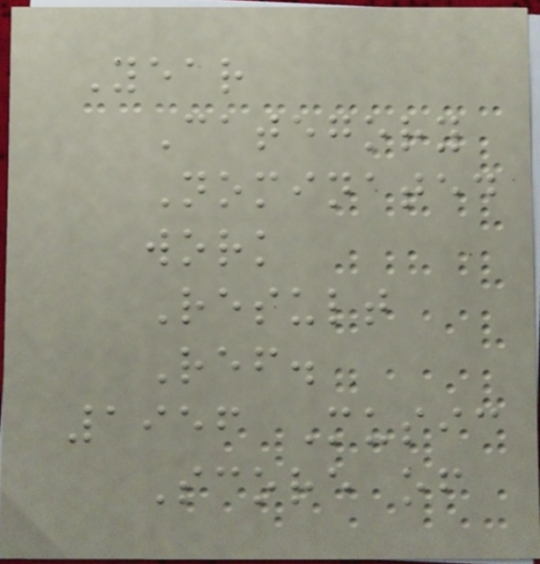Year
Category
Nominated
work
Result
Ref.
1956 Music
Score of
